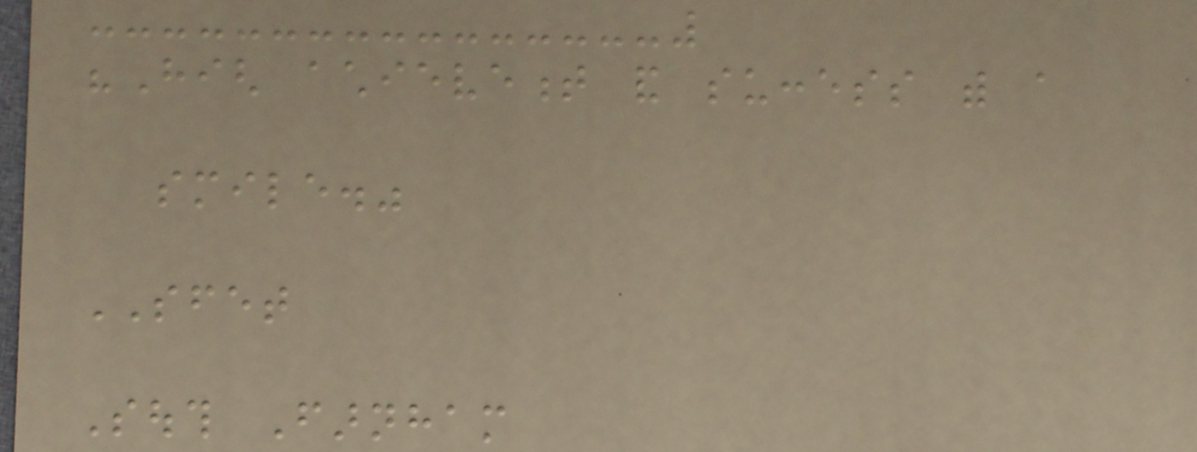"High achievement and success with a
smile."
SFET
South Farnham
